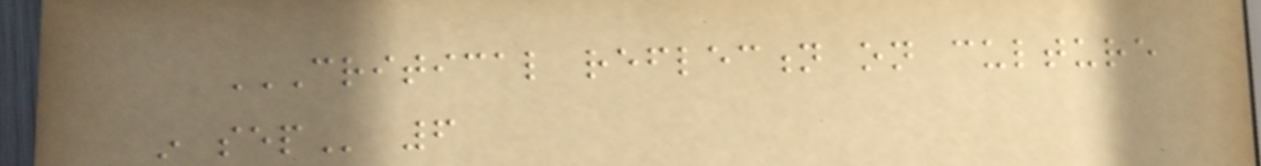CRITICAL REFLECTION ON CULTURE
IN SEP 6
